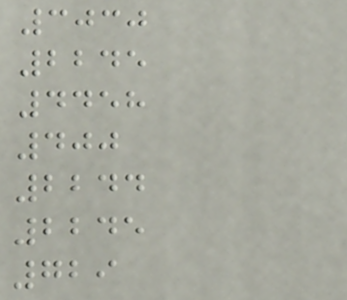3030
2245
4458
400
2244
2245
729
